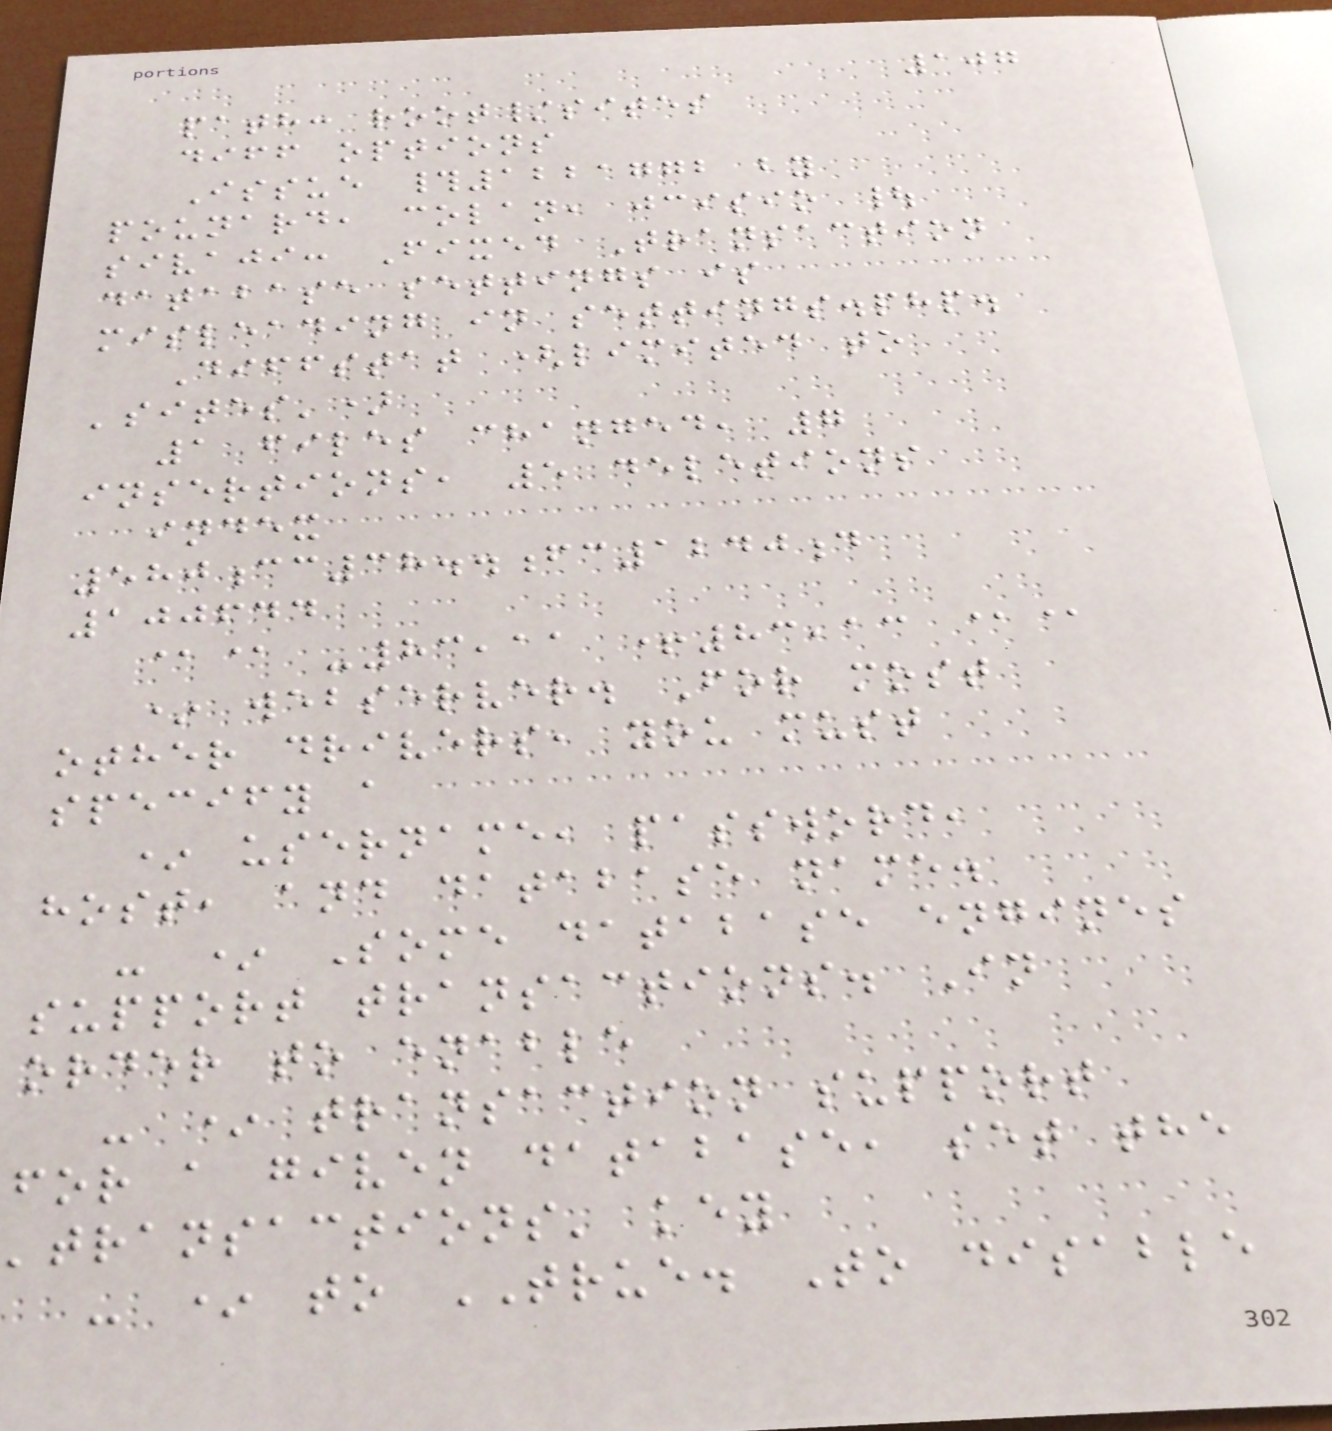107
path: root/sites
diff options
Issue #1221772 by
pounard, colan, jcisio |
sivaji: Fixed Transaction
database settings is
misleading in settings.php.
Diffstat (limited to
'sites')
1 files changed, 7
insertions, 5 deletions
index
580cc38..fc1240d
100644
@@ -83,11 +83,13 @@
* webserver. For most
other drivers, you must
specify a
* username, password,
host, and database name.
- * Some database engines
support transactions. In
order to enable
- * transaction support
for a given database, set the
'transactions' key
- * to TRUE. To disable
